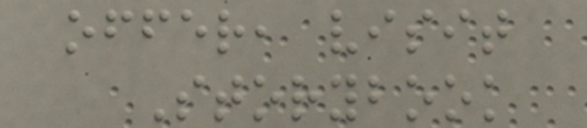offer, visit
Storybook
